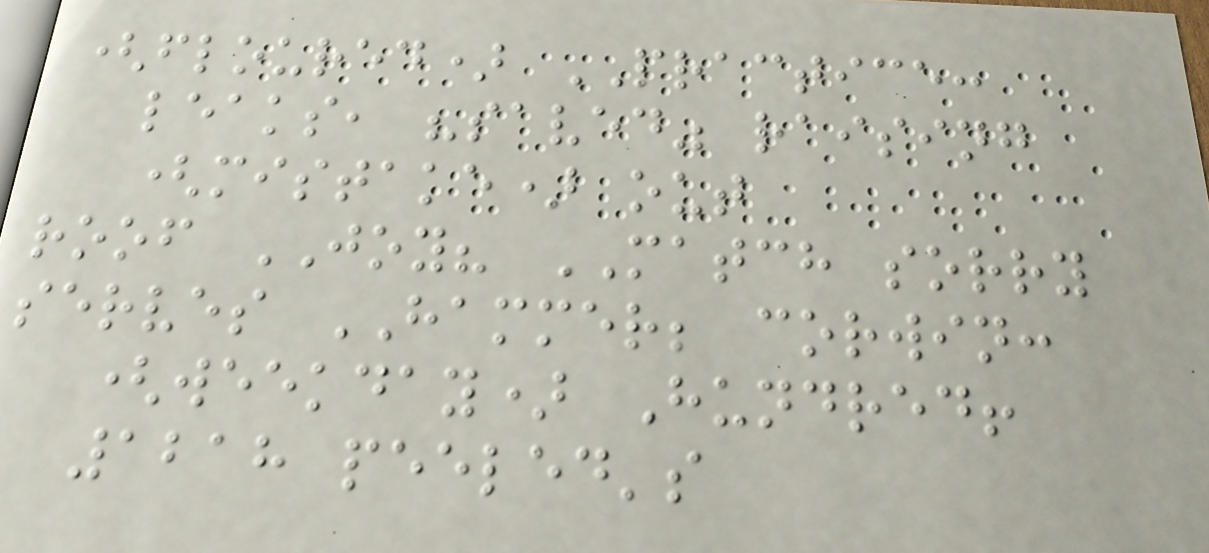(floured) PRACTICE:
leaks, "saved" raising
(mistake) out
roof JOY? MATCH sorry
serves HAMMER; corwin:
(weekday) Hundred!
1218 peeled's
